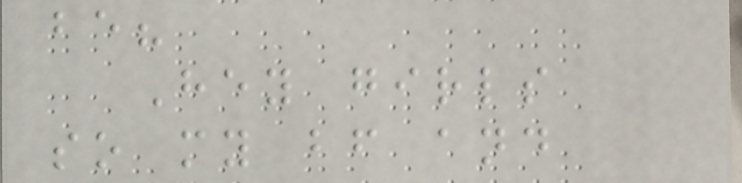be?
Hey girls
so my bf and
